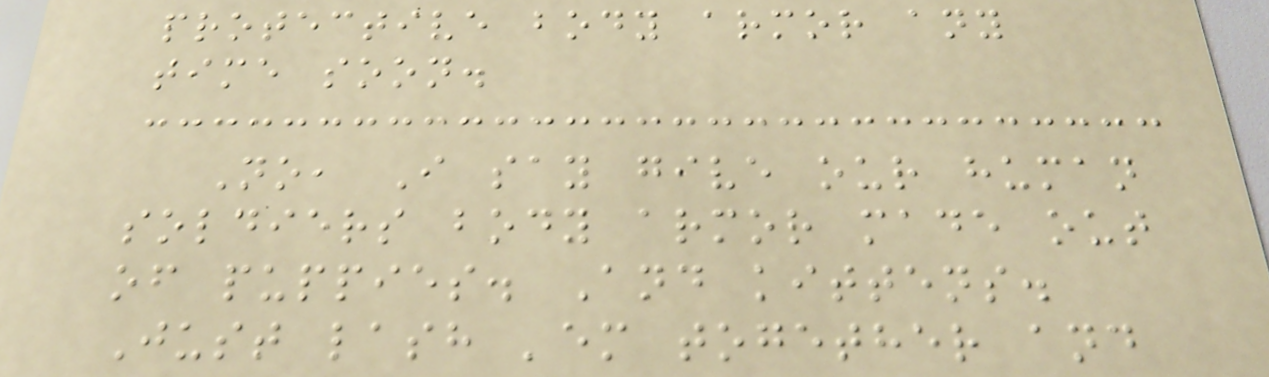protective body armor any
time soon.
No, I say give our human
soldiers body armor made out
of puppies. And kittens.
Just lash 'em together and
